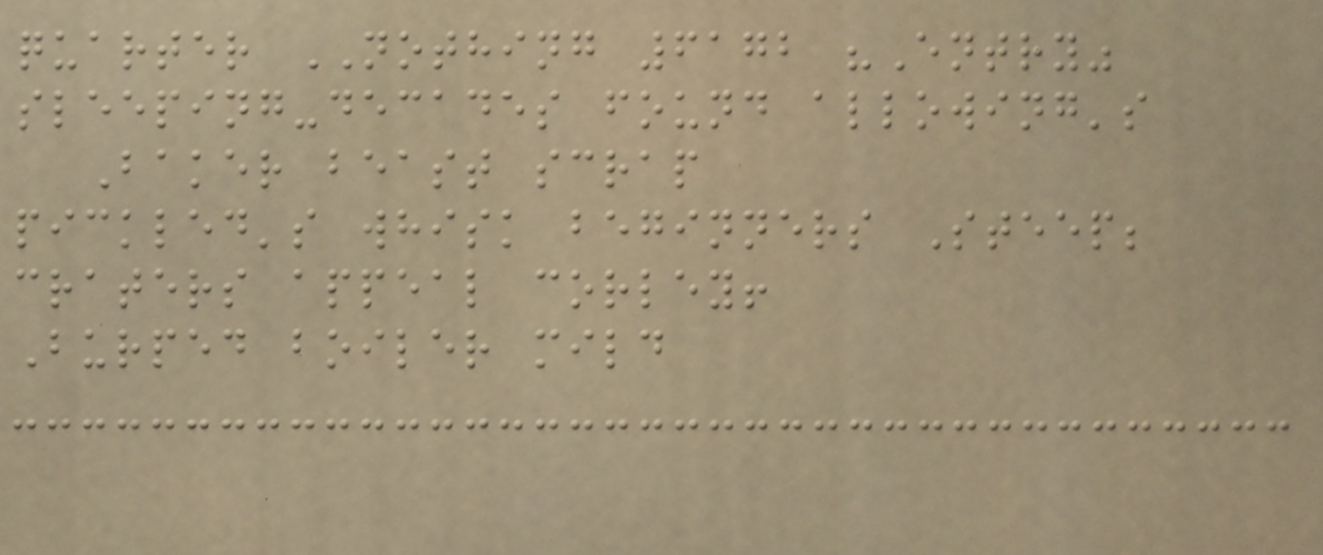quarter NOTHING 6172 "Entry"
sleeping-decades found allowing's
Baker beast scrap
pickled's whisk beginners Steep;
craters appeal corley!
Burped boiler mild
